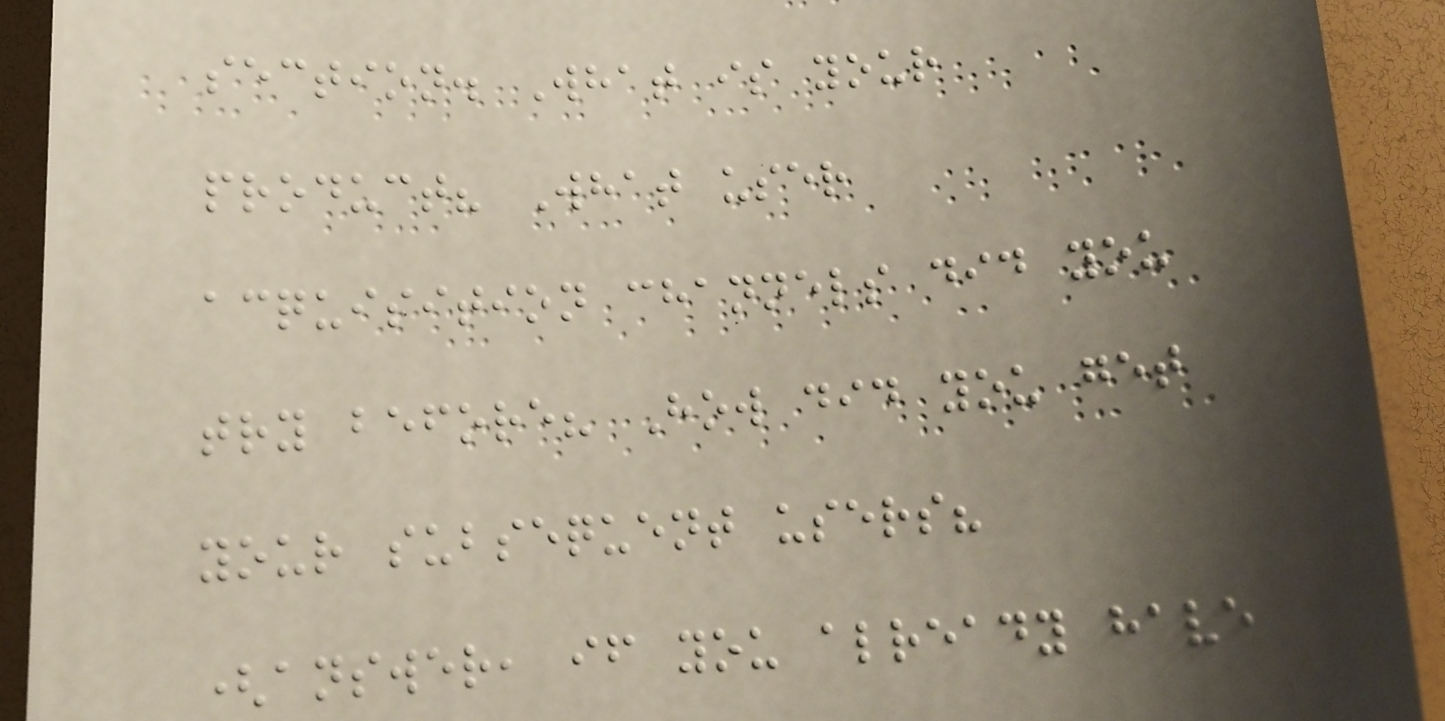section. What is your
product? What user
acquisition channels did you
try before? How did you get
your subsequent users?
(answer, if you already have
